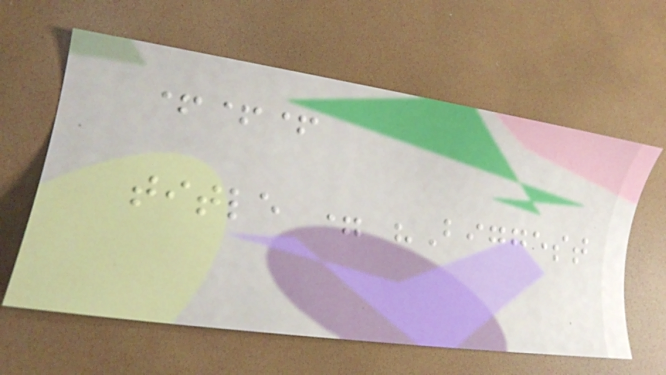+++
title = "Biggest
